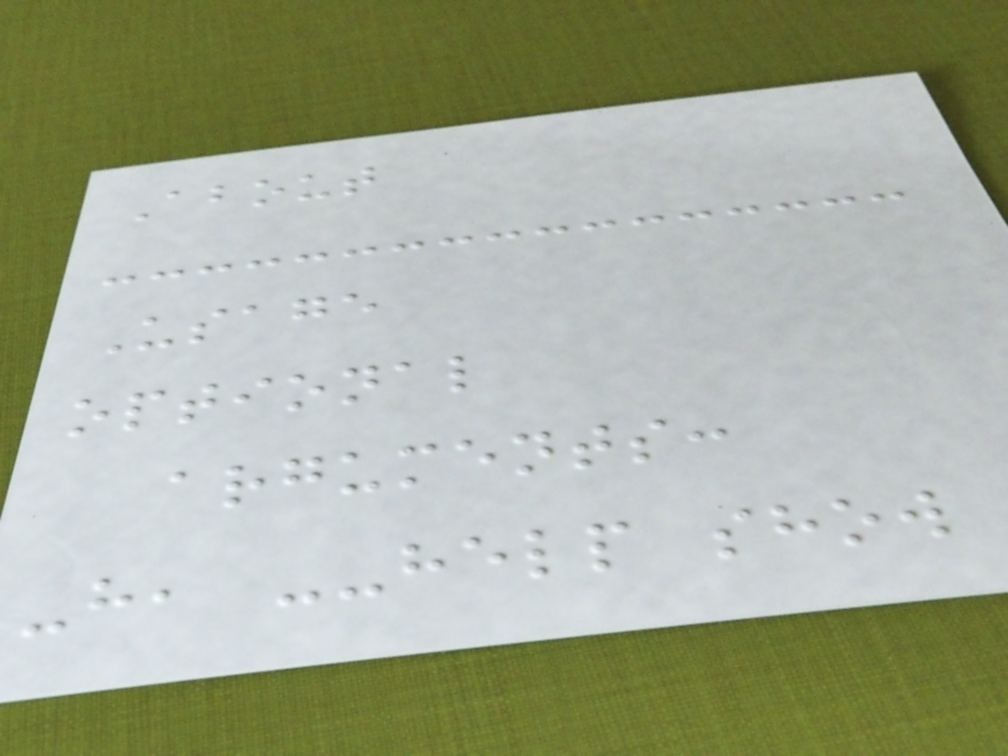About
Usage
optional
arguments:
-h, --help show
